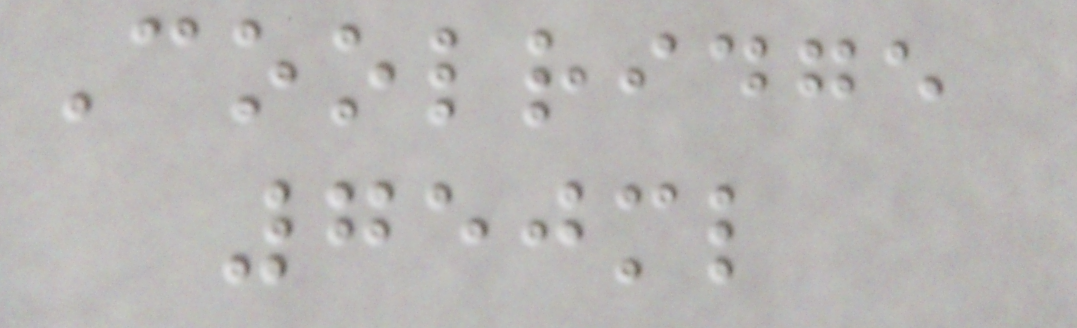Coolridge
750ml
